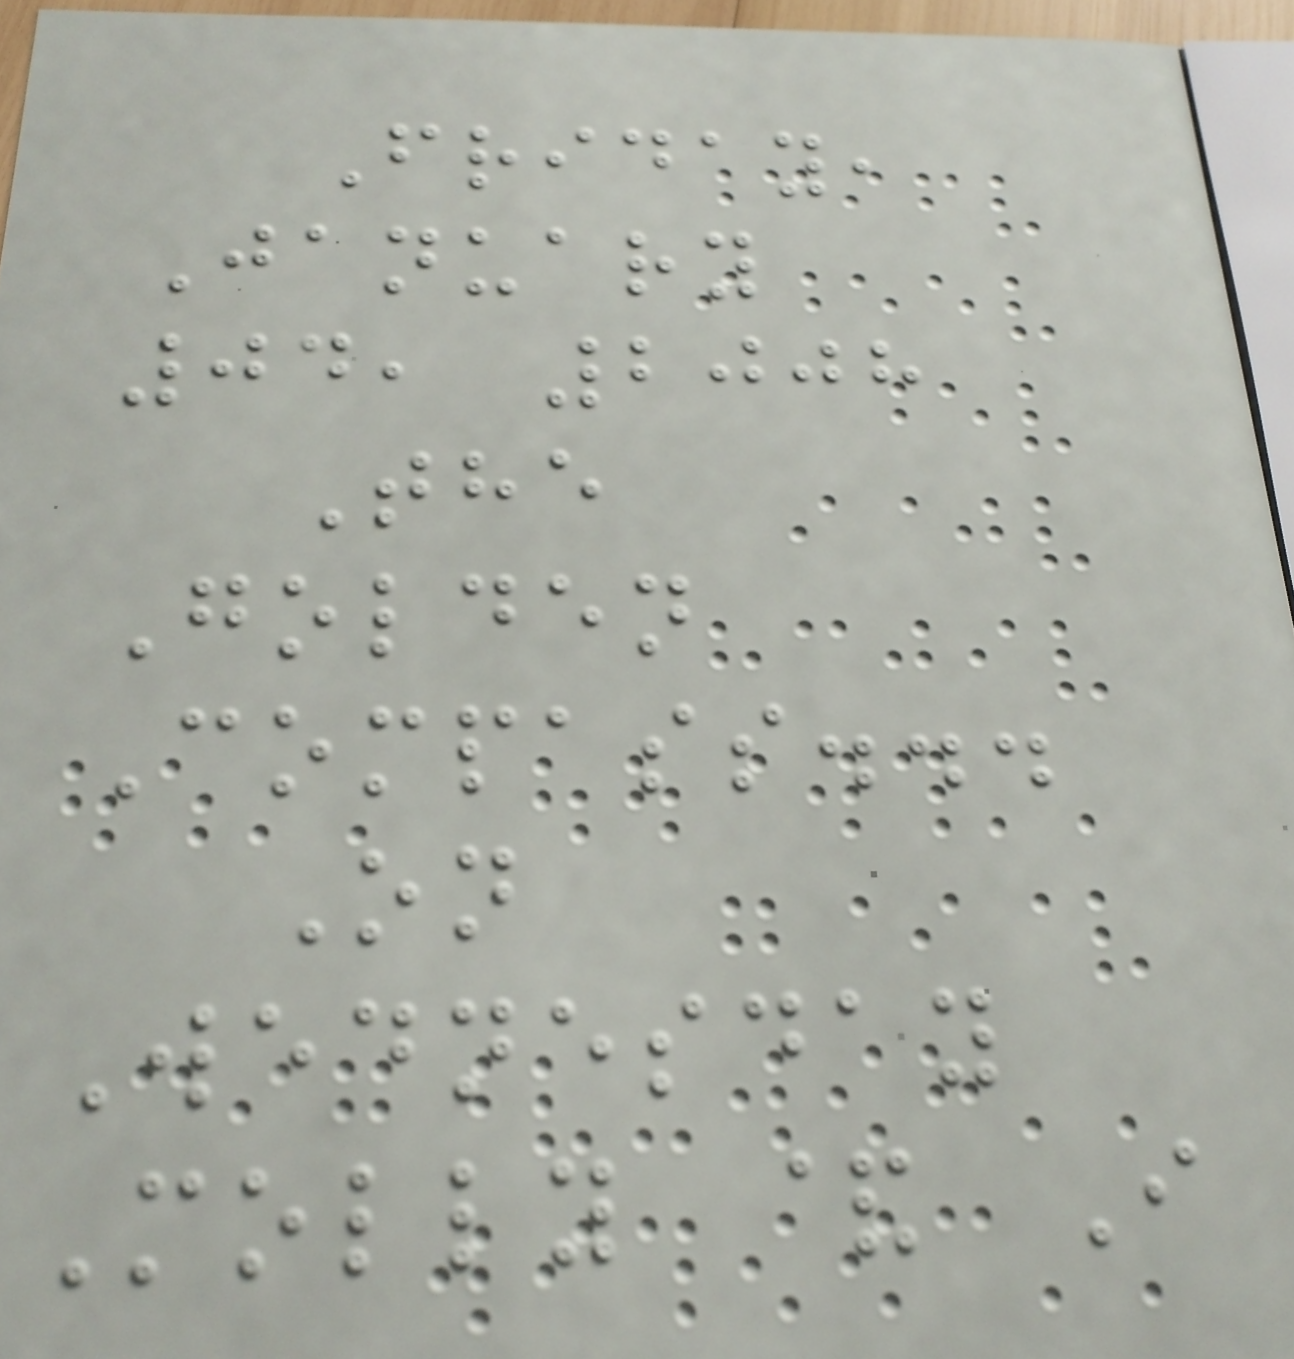Friday,
January
04, 2008
The
Golden
Compass...
On
Wednesday
Molly & I
